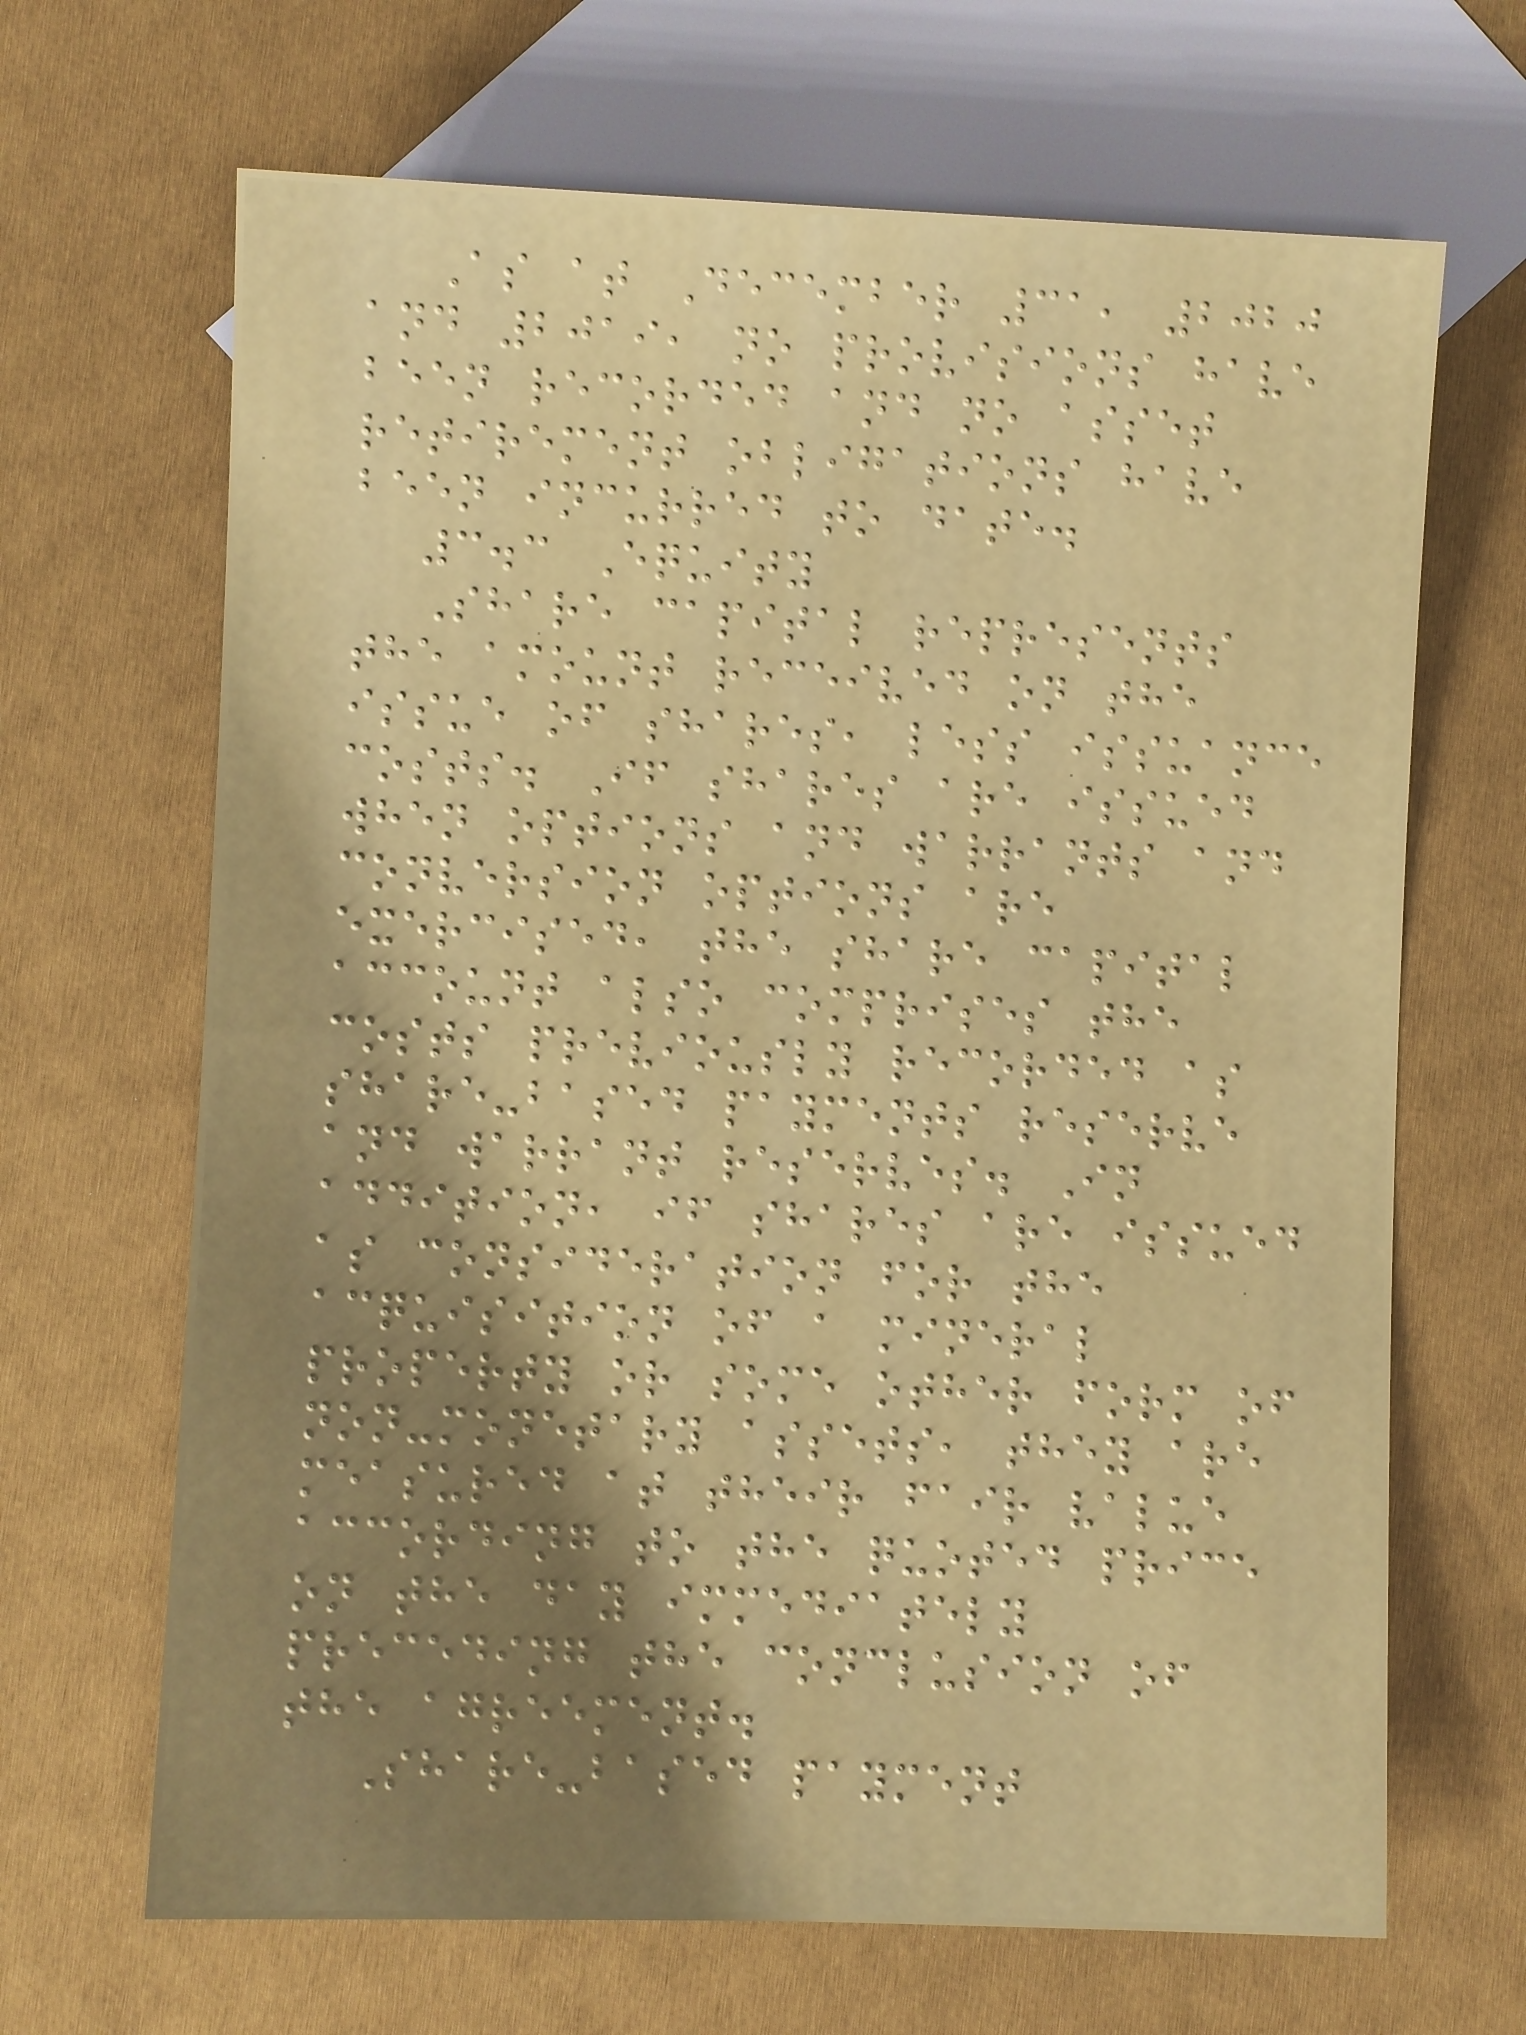As at December 31, 2020
and 2019, no provisions have
been recorded and no asset
retirement obligations have
been incurred to date.
3.3 Equity
Share capital represents
the amount received on the
issue of shares, less issuance
costs. If shares are issued
when options and warrants and
conversion options are
exercised, the share capital
account also comprises the
costs previously recorded as
share-based payments reserve
and warrant reserves. In
addition, if shares are issued
as consideration for the
acquisition of a mineral
property or some other form of
non-monetary assets, they are
measured at their fair value
according to the quoted price
on the day immediately
preceding the conclusion of
the agreement.
Share-based payment
